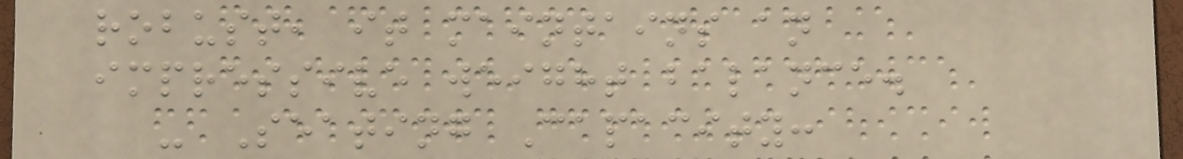robust, it maintains an
impressive weight balance.
- Seating Capacity:
